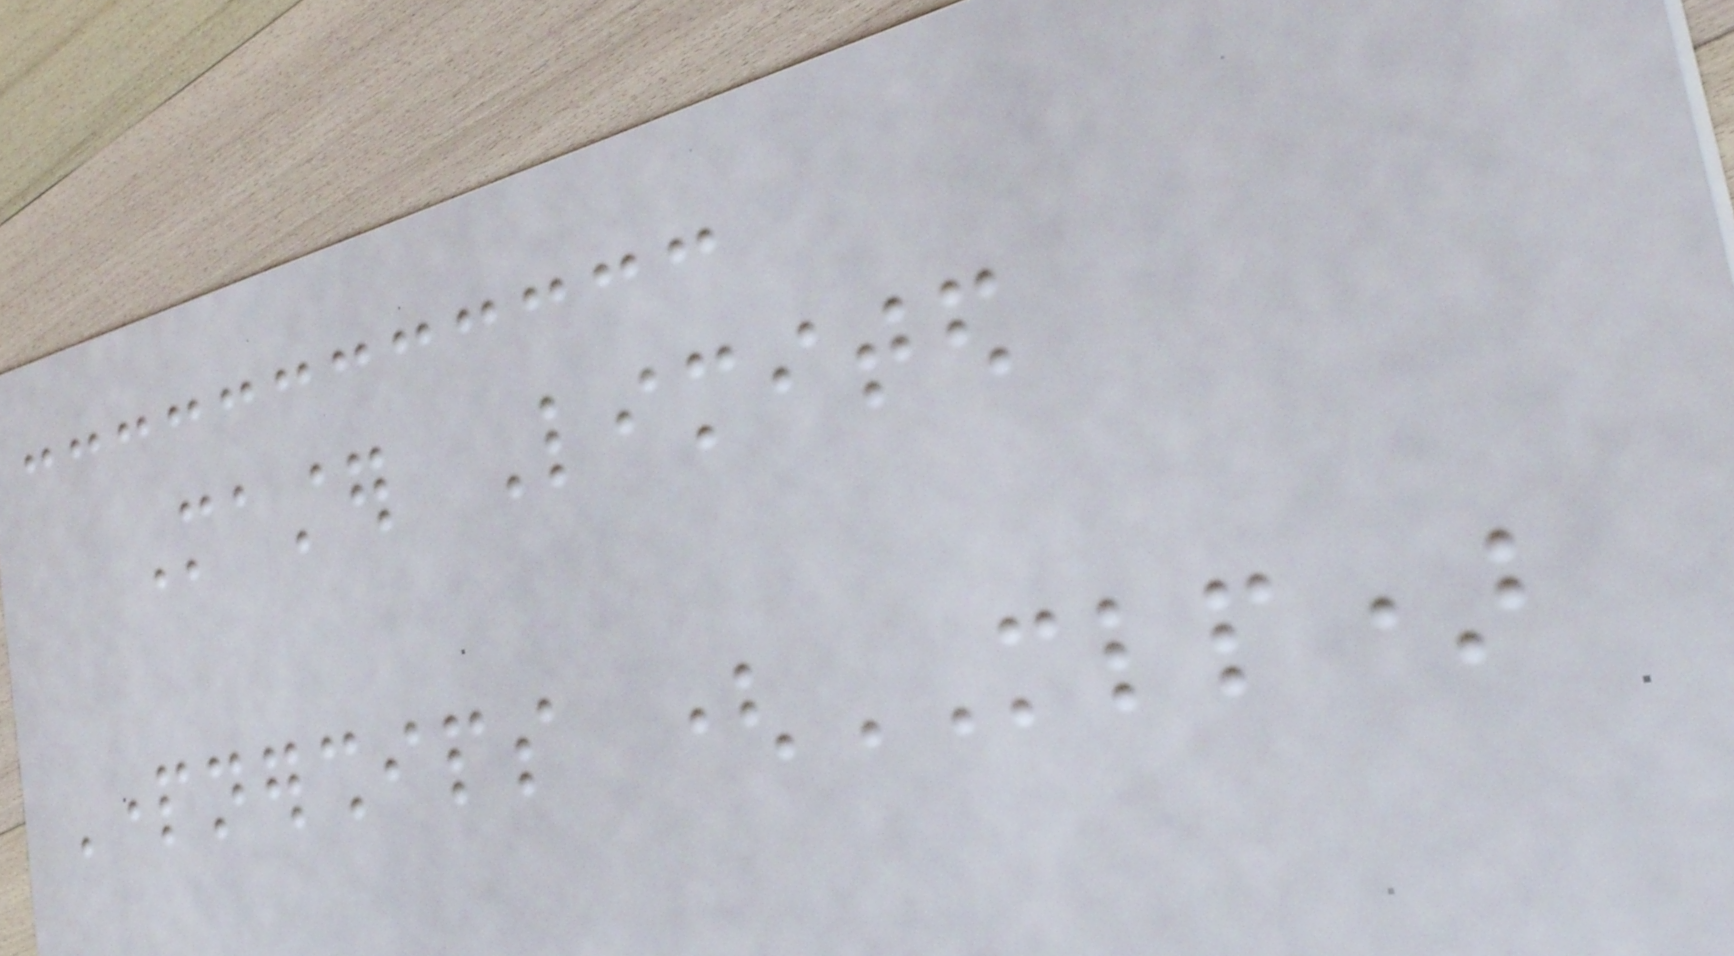Master Limited
Partnerships (MLP)
